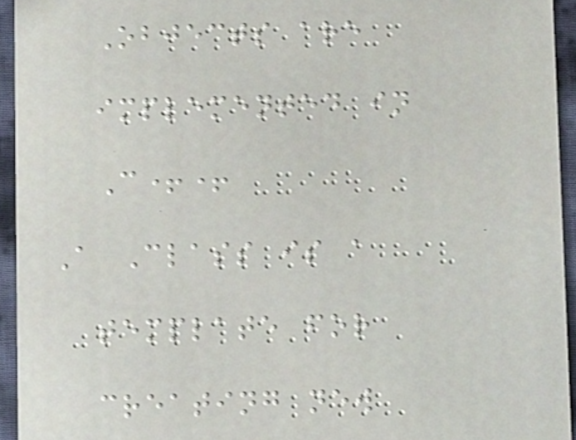Objects are
implemented in
C++
A Class is a
template for
creating new
